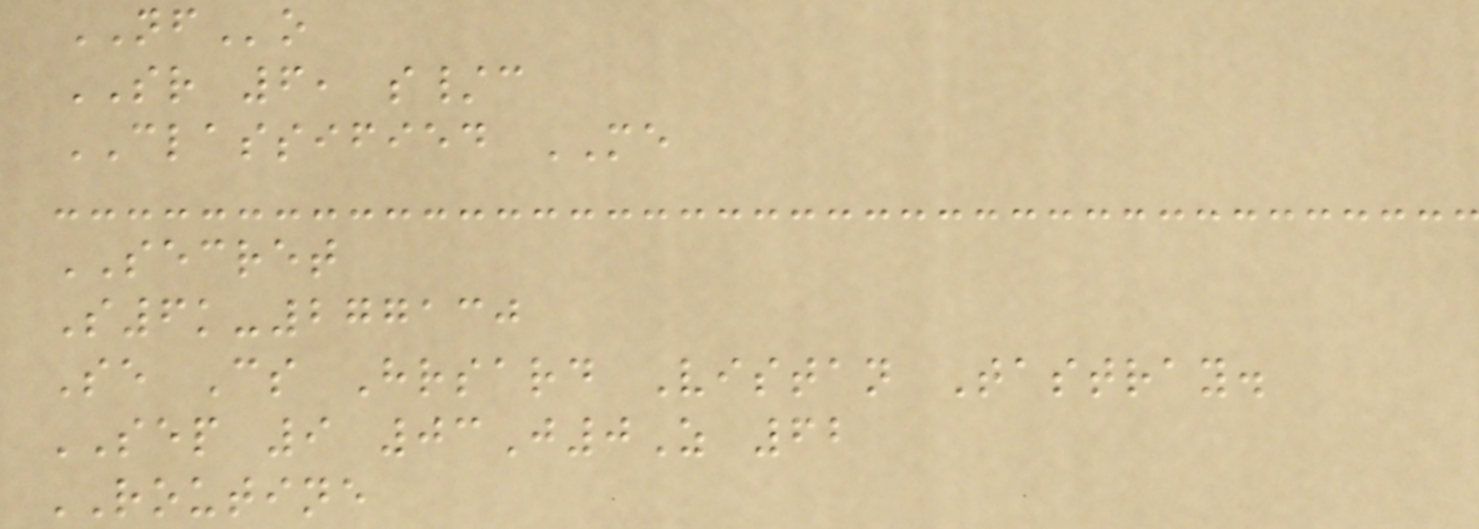NFo
SR 6, s/c
CLASSIFIED ME
SECRET
S6k-277130
Se Cs Hrsard Vistan Tastray.
SEP 9 03J0Z 62
ROUTINE
